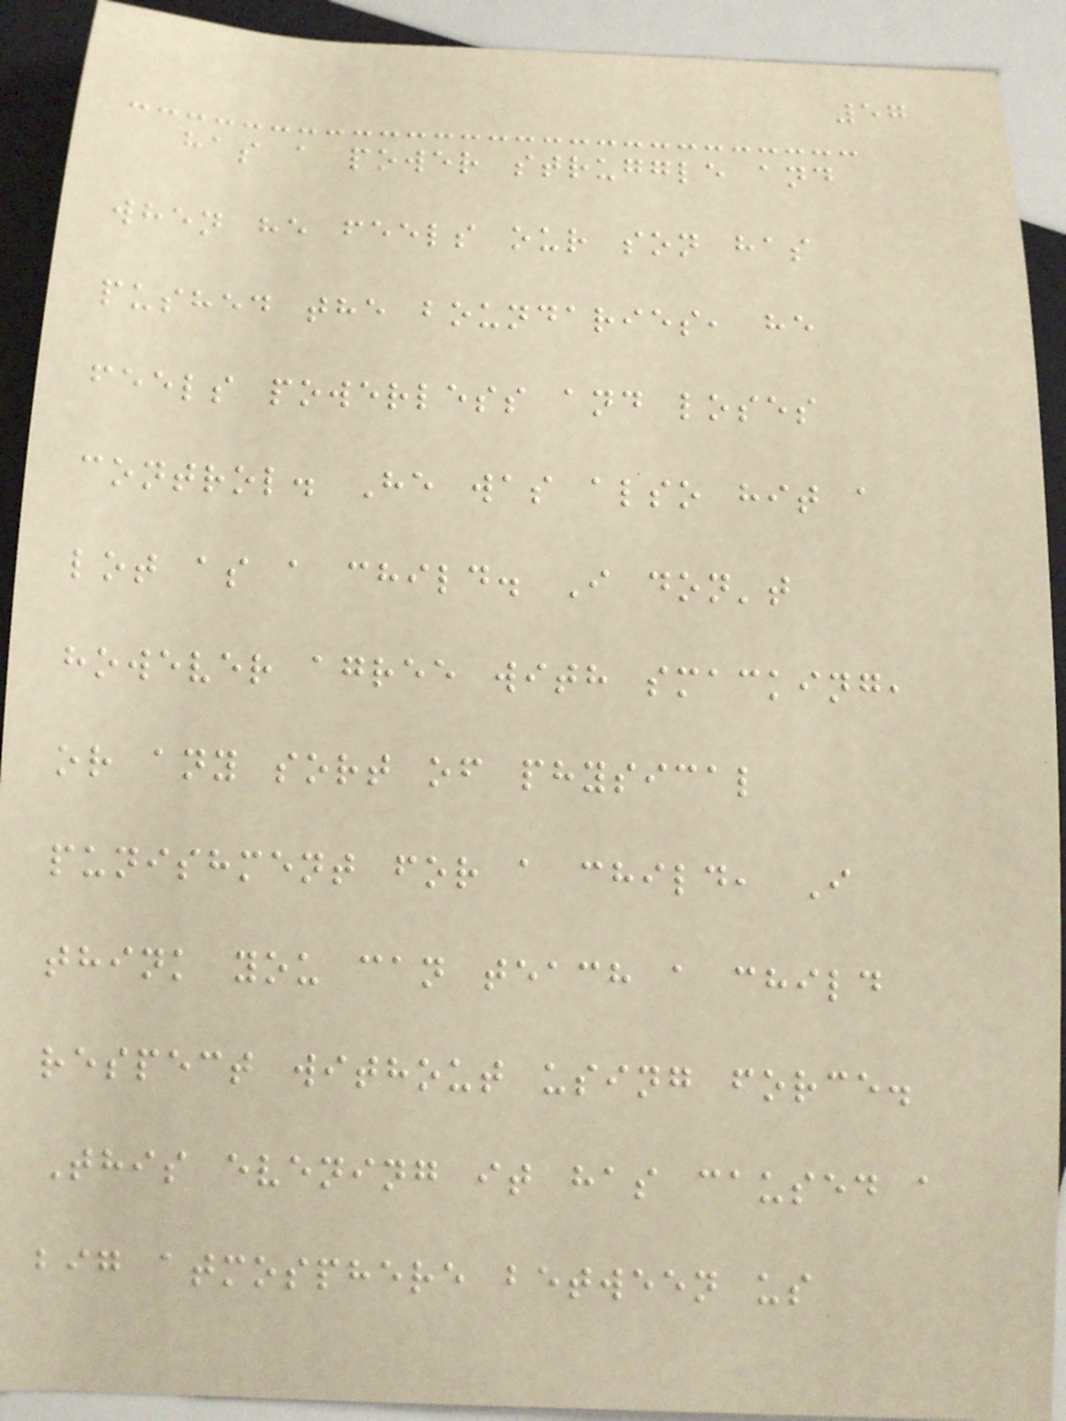57
has a power struggle and
when he feels our son has
pushed the boundaries, he
feels powerless and loses
control. He was also hit a
lot as a child. I don't
however agree with smacking,
or any sort of physical
punishment for a child, I
think you can teach a child
respect without using force.
This evening it has caused a
big atmosphere between us
